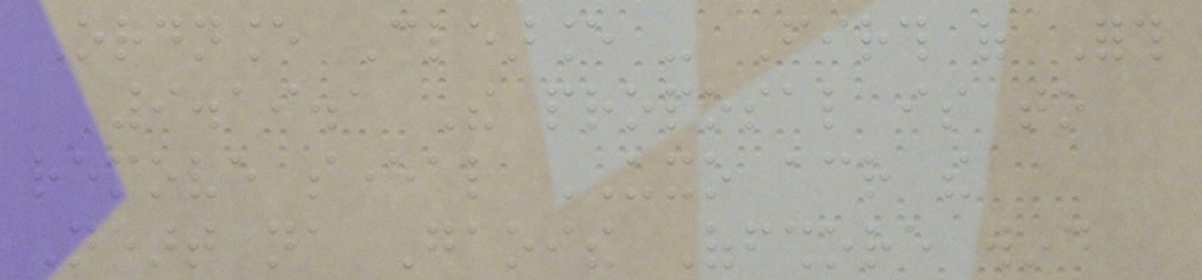Ordnance Clearance - Firth of Forth
9.19.1 The proposal is to
remove several UXO across the
Neart na Gaoithe Offshore wind
